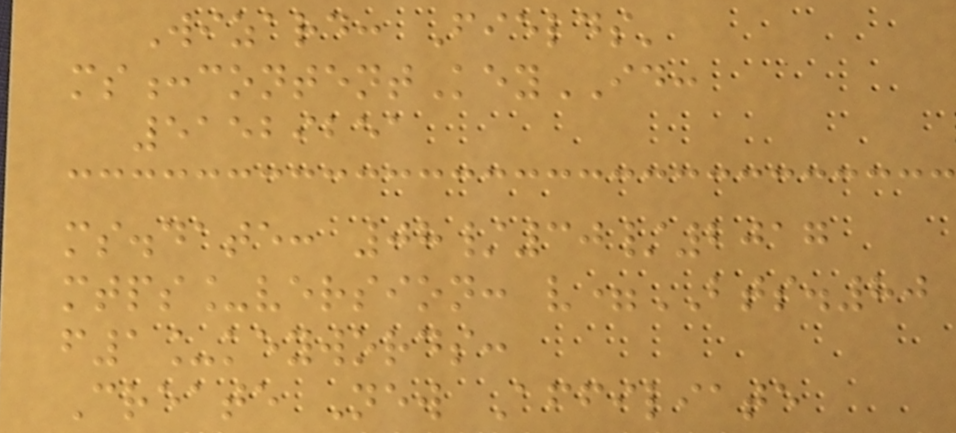Wizard: Fields'
ms:contentKeyID:
51529251
ms.date: 08/30/2017
mtps_version: v=BTS.80
f1_keywords:
Create New Affiliate
